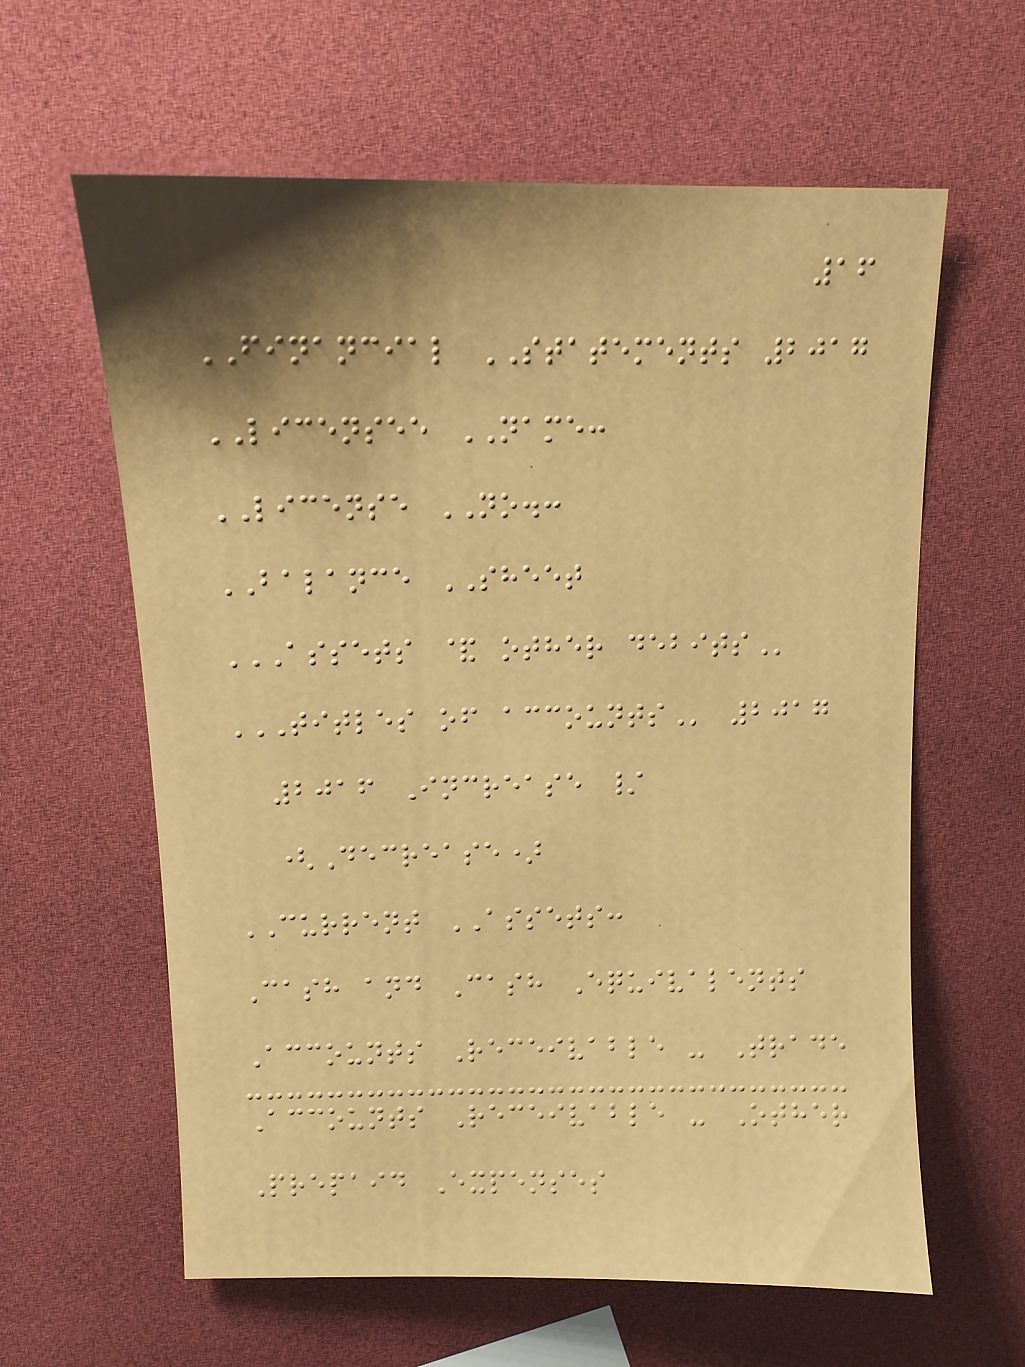16
FINANCIAL STATEMENTS 2017
LICENSEE NAME:
LICENSE NO.:
BALANCE SHEET
ASSETS & OTHER DEBITS
TITLES OF ACCOUNTS 2017
2016 Increase /
(Decrease)
CURRENT ASSETS:
Cash and Cash Equivalents
Accounts Receivable - Trade
Accounts Receivable - Other
Prepaid Expenses
